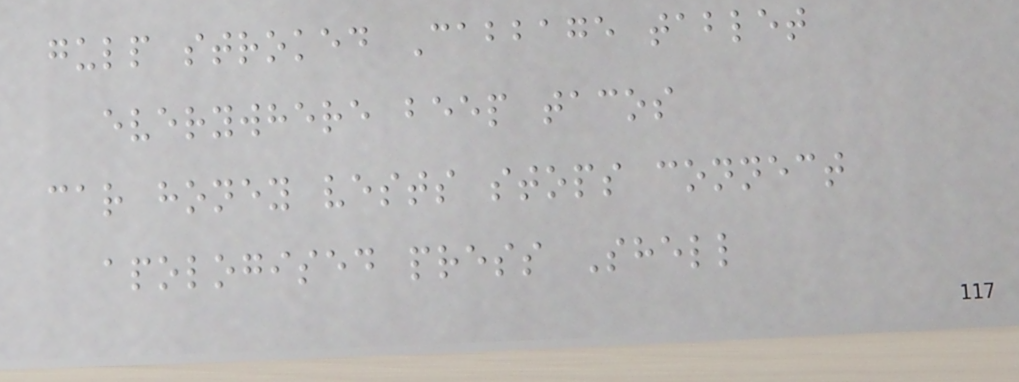gulp stroked Cabbage tablet
everywhere beep tacos
car honey vests stops connect
apologised press Shell
